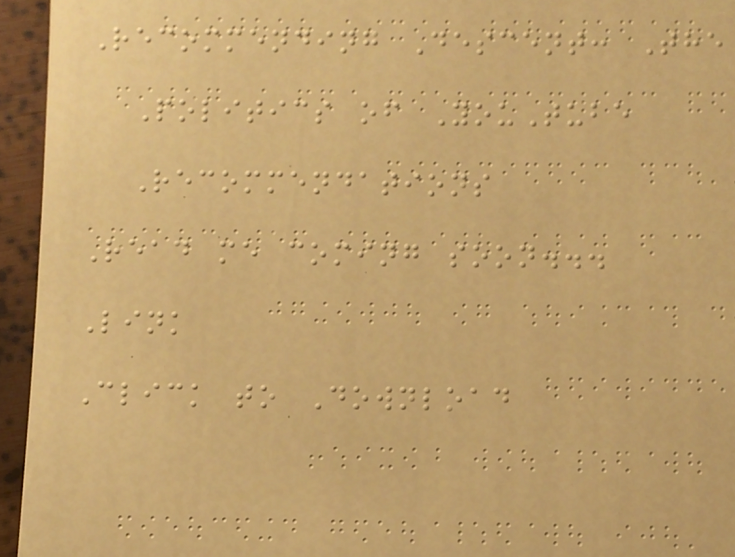Recommending Descent: The
Politics of YouTube
Recommendations
Read me coming soon...
Link
Click to Download
